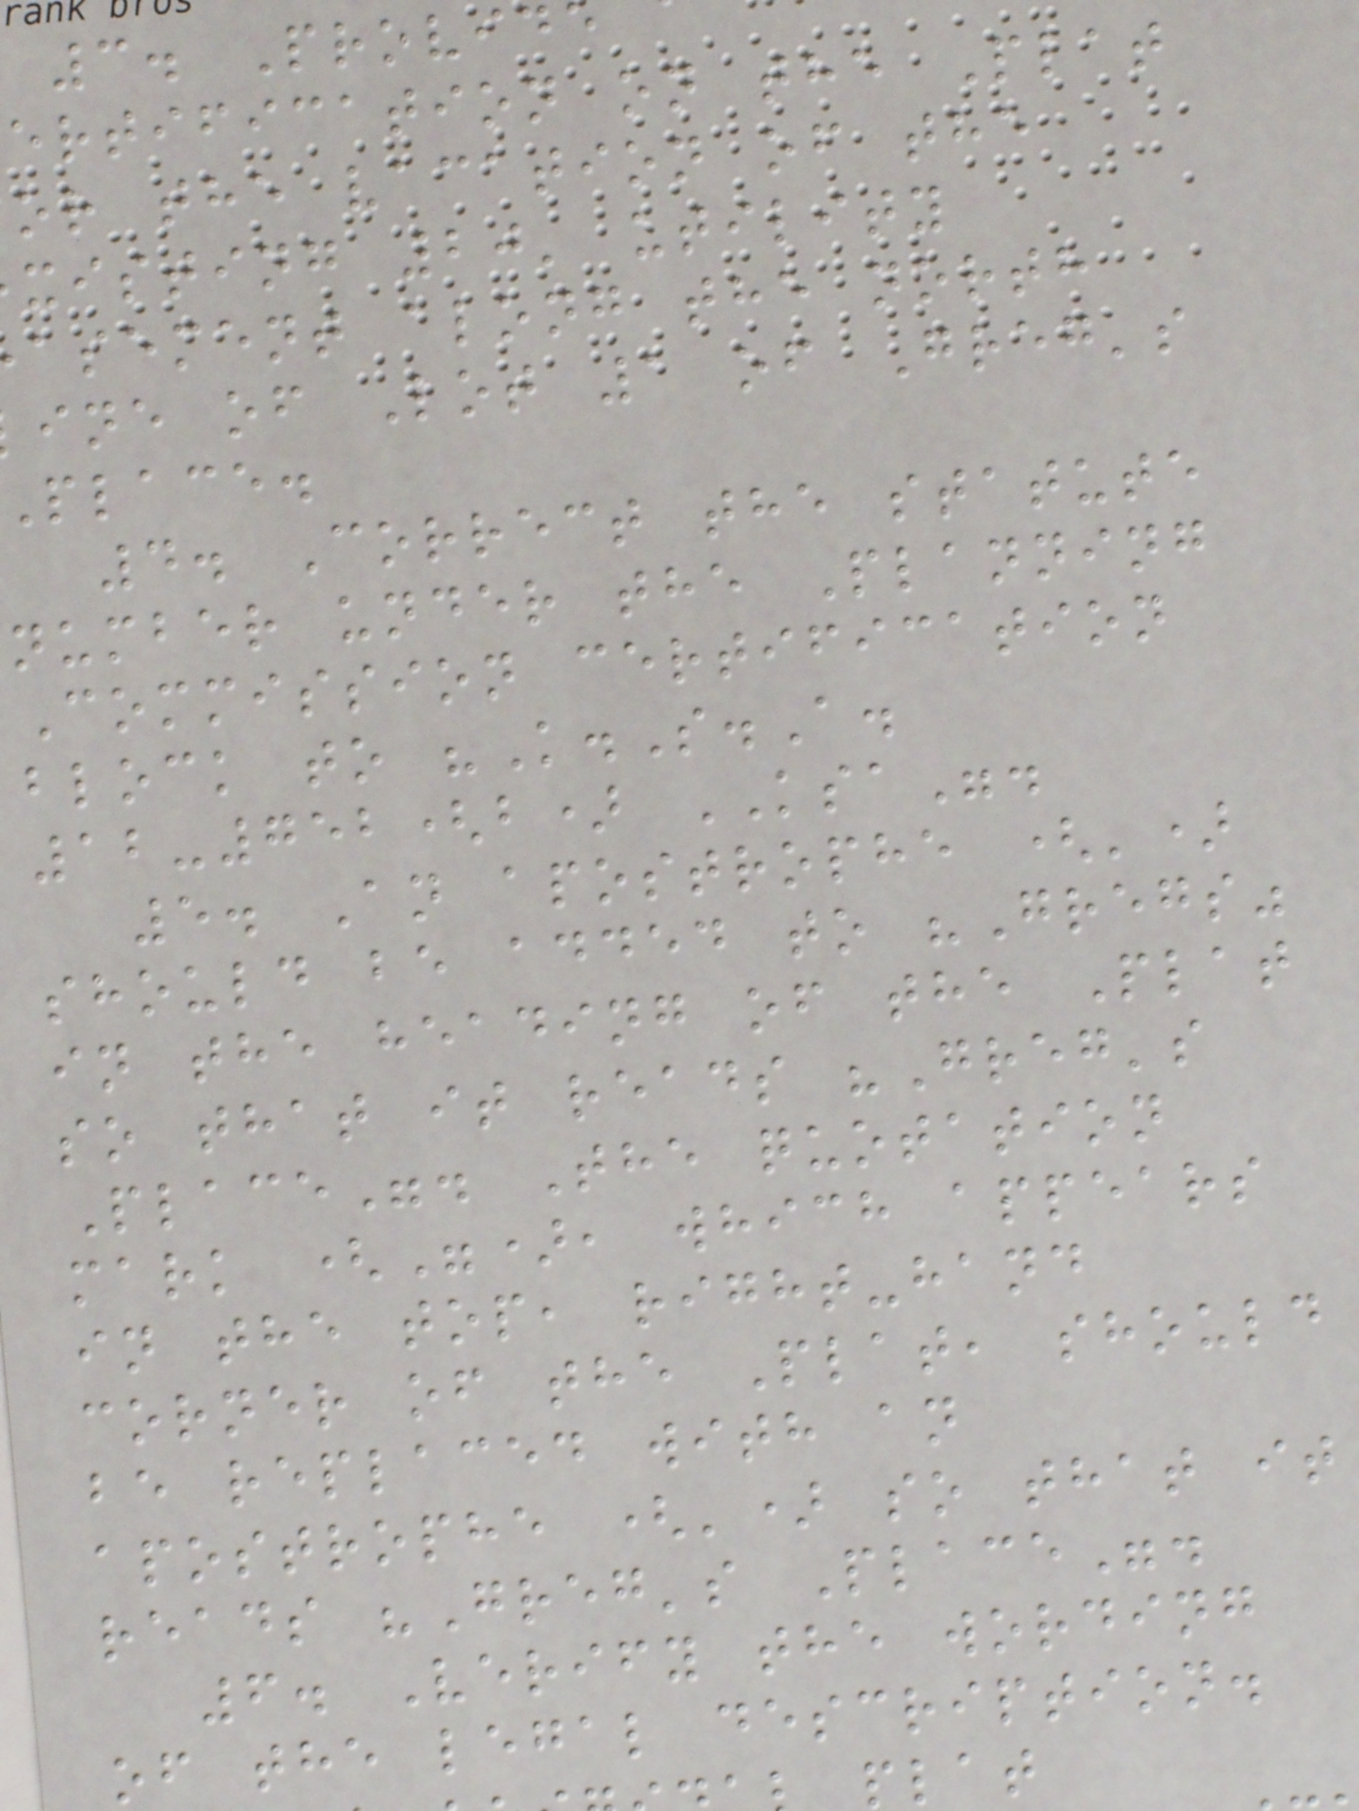3. Provid
ertification on the Plat
or the vacation of the
xisting 20' utility
asement along the north
ine of Lot 1 of Greg's
place.
4. Correct the statute
number under the Planning
Commission certification
block to "K.S.A.
12-752(b) KSA".
5. An apostrophe (')
should be added to "Gregs"
in the heading of the Plat
so that it reads "Greg's
Place". The quotation
mark ("), which appears
in the top, right-hand
corner of the Plat, should
be replaced with an
apostrophe (') so that it
reads "Greg's Place".
6. Verify the wording
of the legal description.
